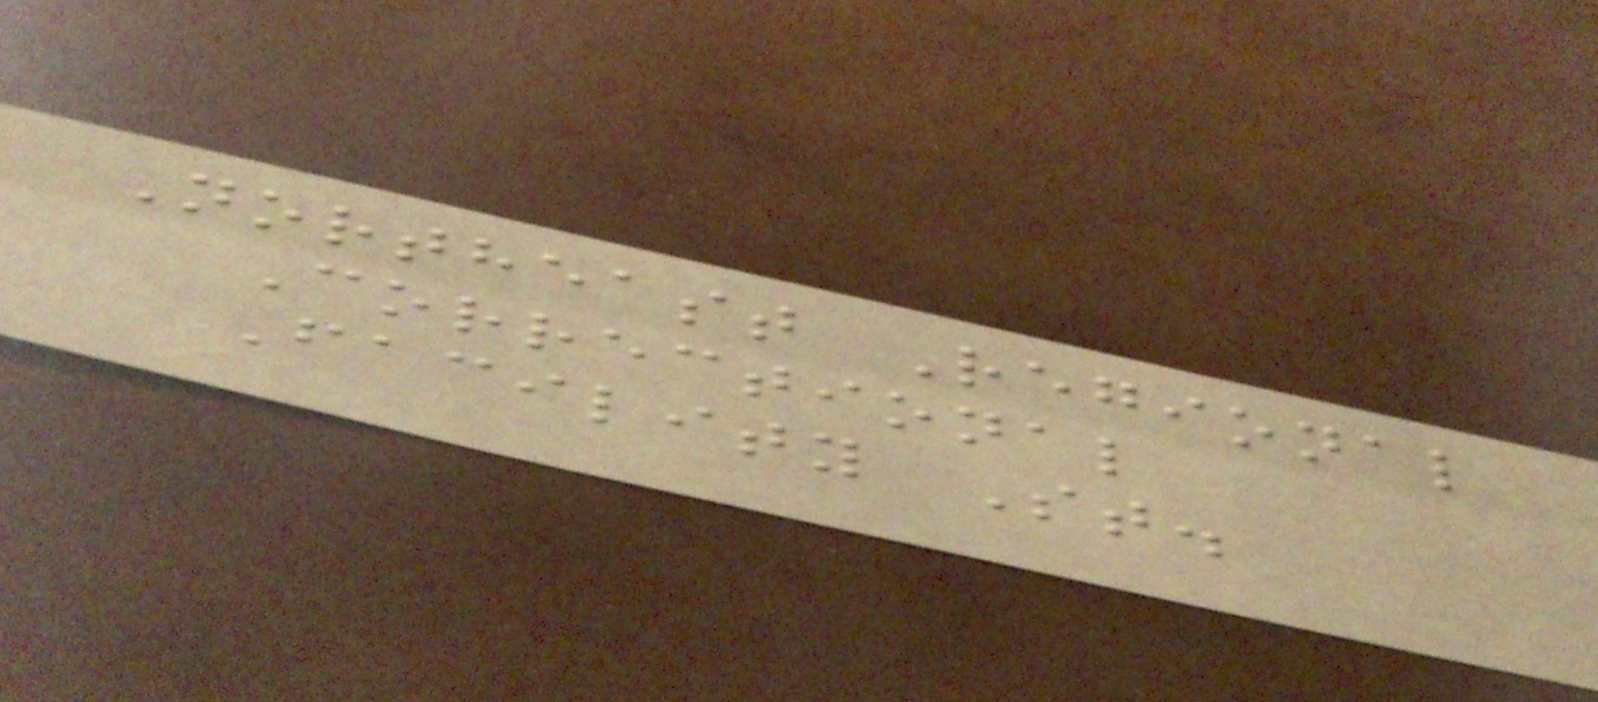Northeast Regional
Correctional
Facility St.
